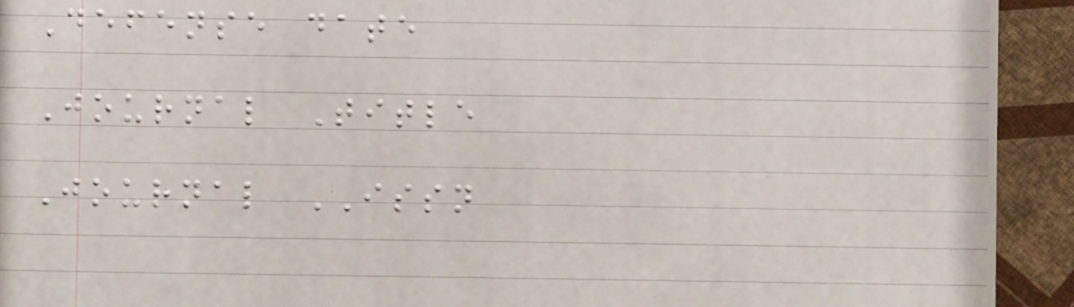Defense date
Journal Title
Journal ISSN
